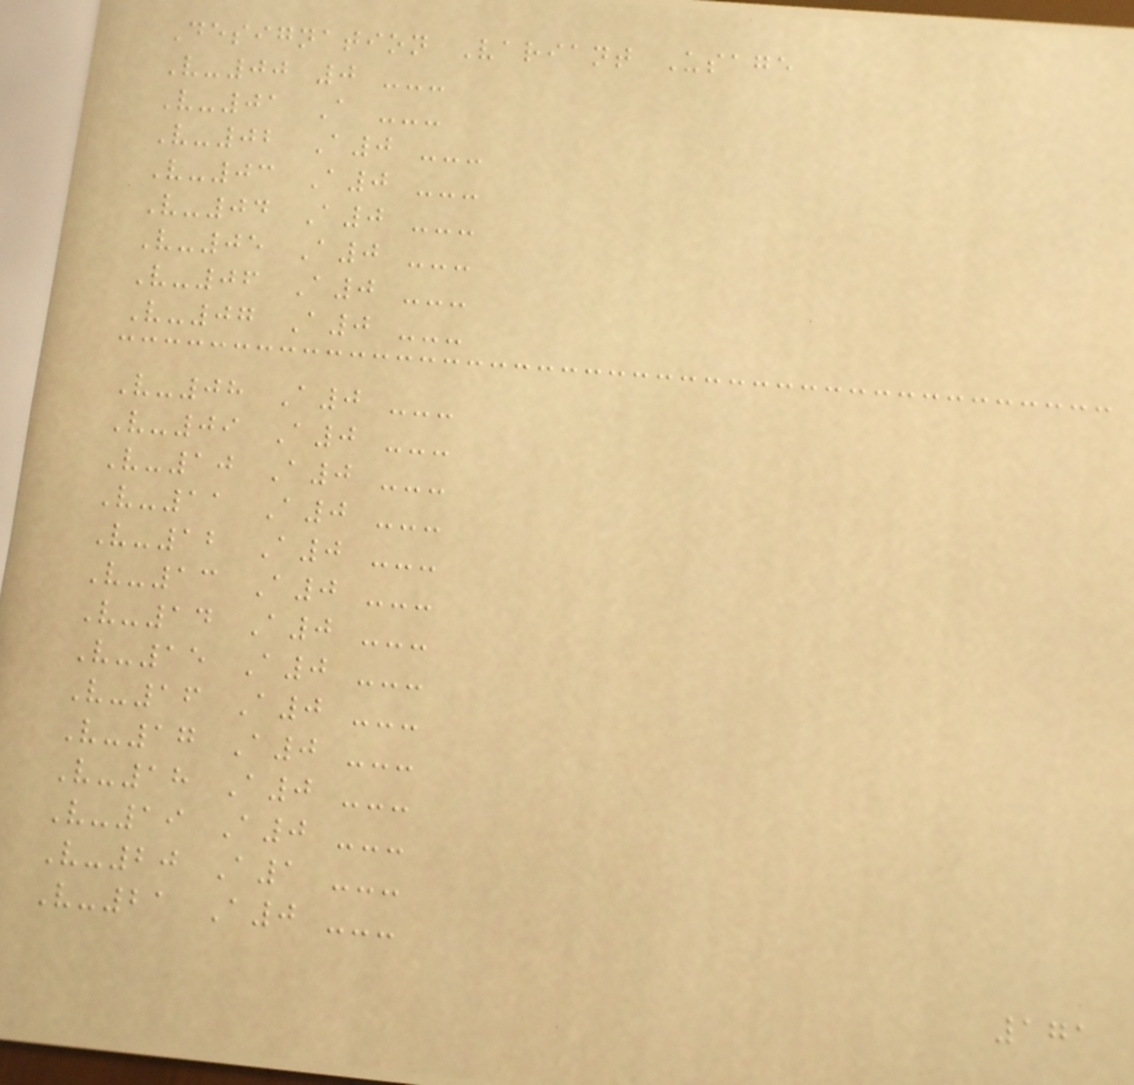Designation Variant Usage
V-00 0 ---
V-01 A ---
V-02 A0 ---
V-03 A0 ---
V-04 A0 ---
V-05 A0 ---
V-06 A0 ---
V-07 A0 ---
V-08 A0 ---
V-09 A0 ---
V-10 A0 ---
V-11 A0 ---
V-12 A0 ---
V-13 A0 ---
V-14 A0 ---
V-15 A0 ---
V-16 A0 ---
V-17 A0 ---
V-18 A0 ---
V-19 A0 ---
V-20 A1 ---
V-21 A0 ---
171
